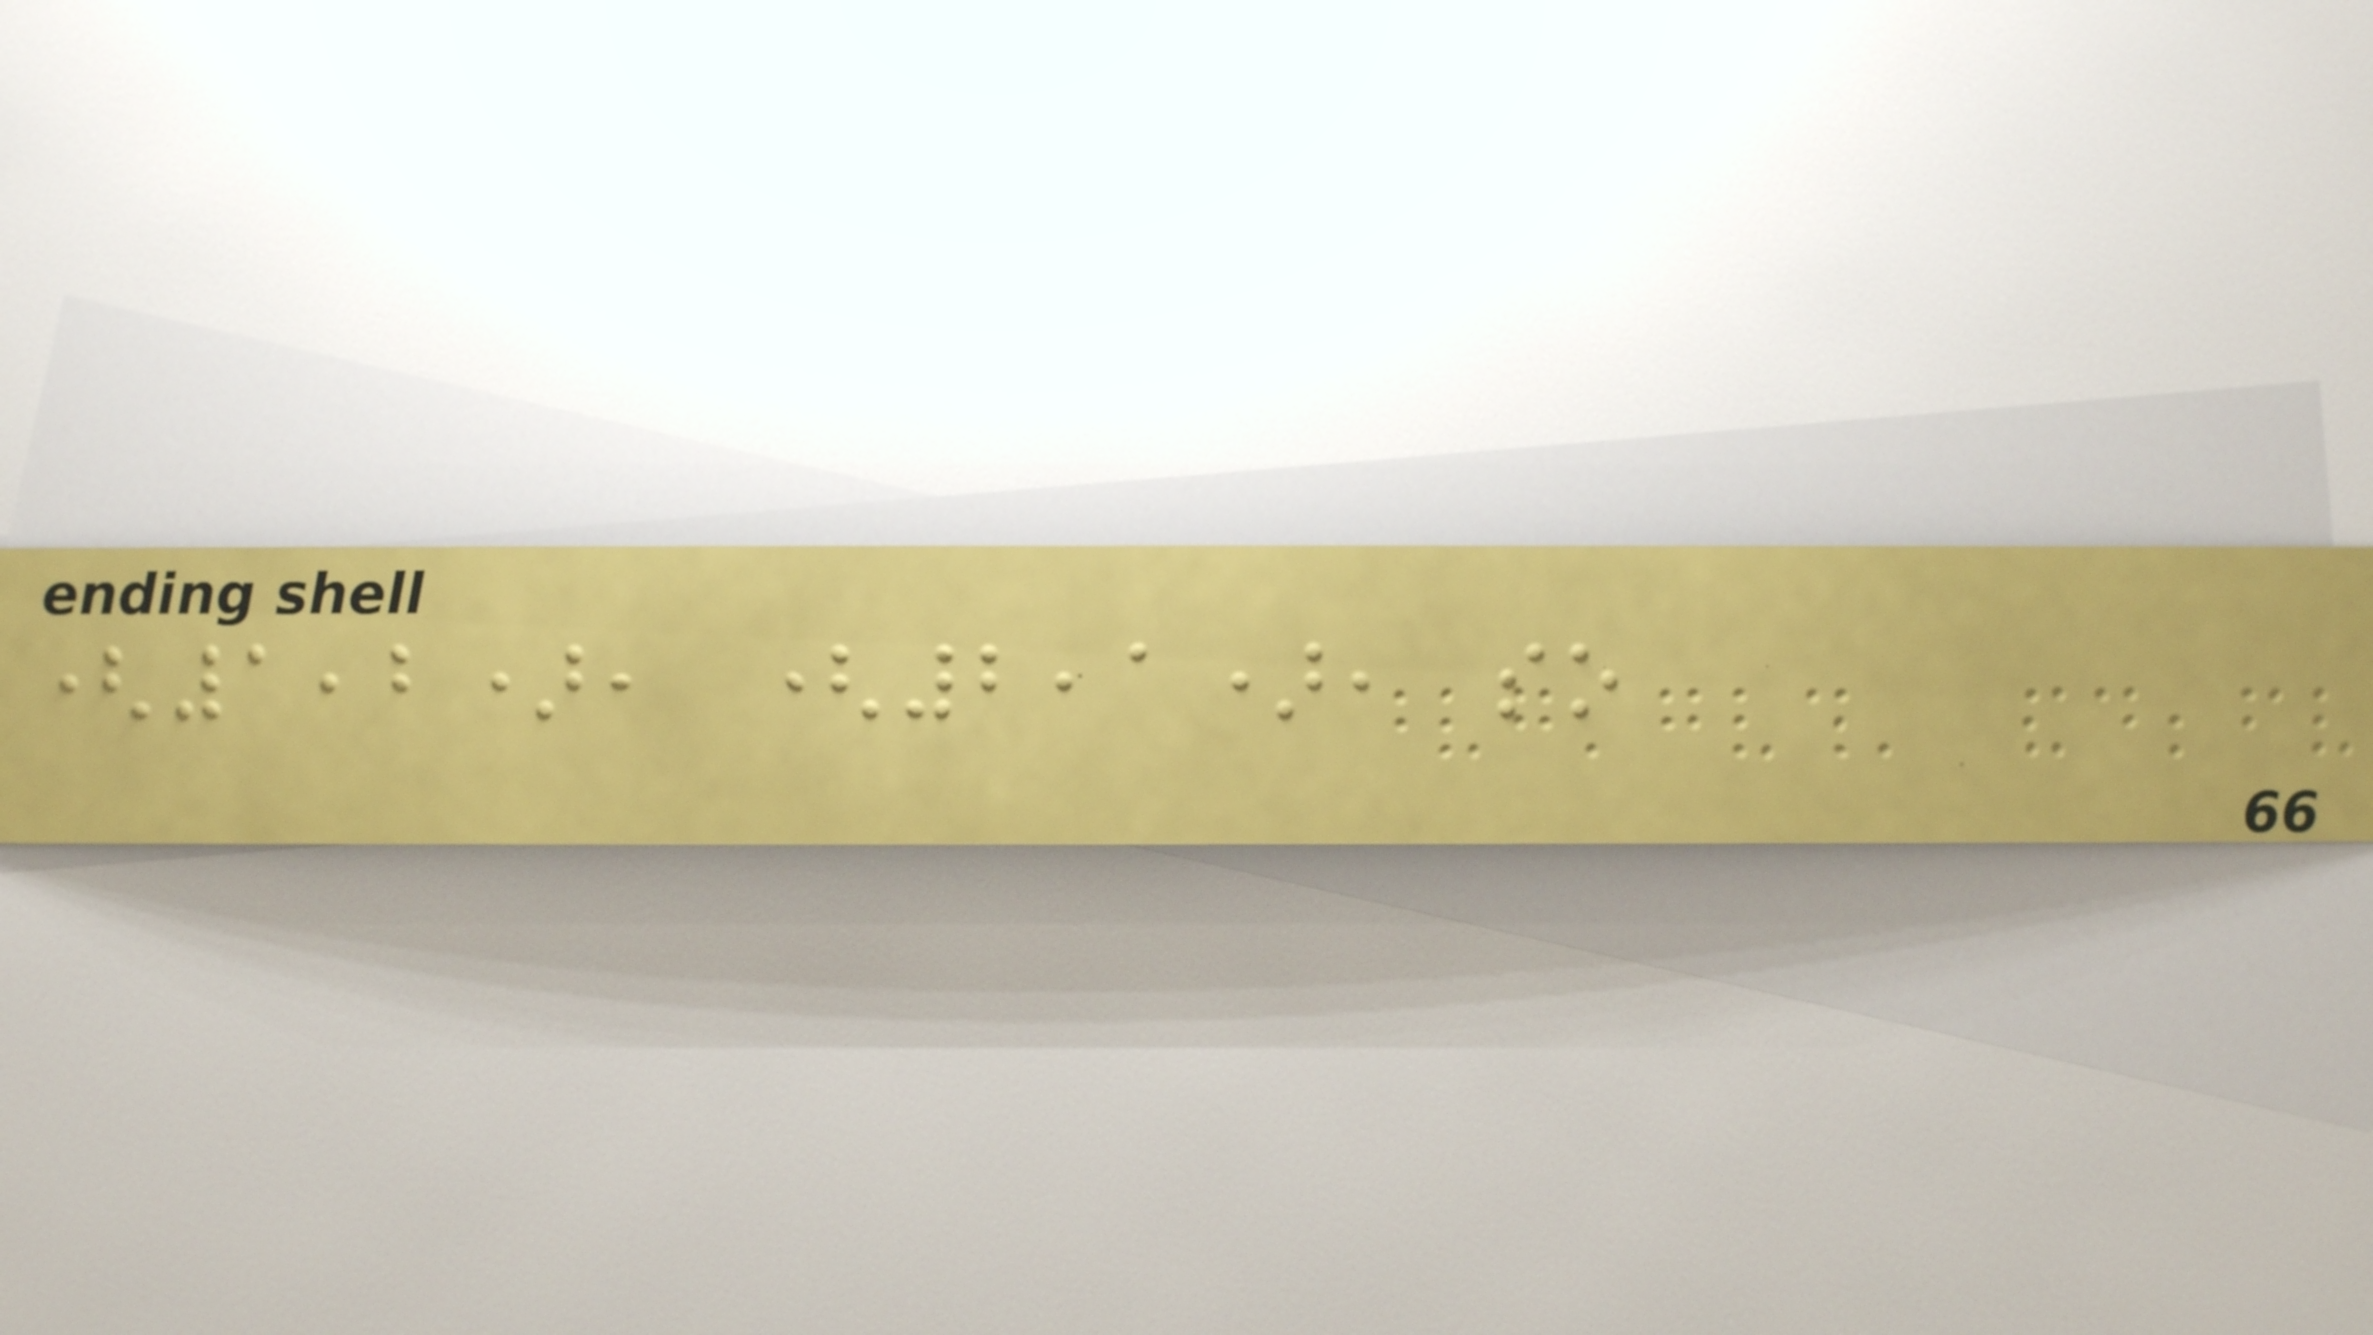(1,2), (2,1), so
